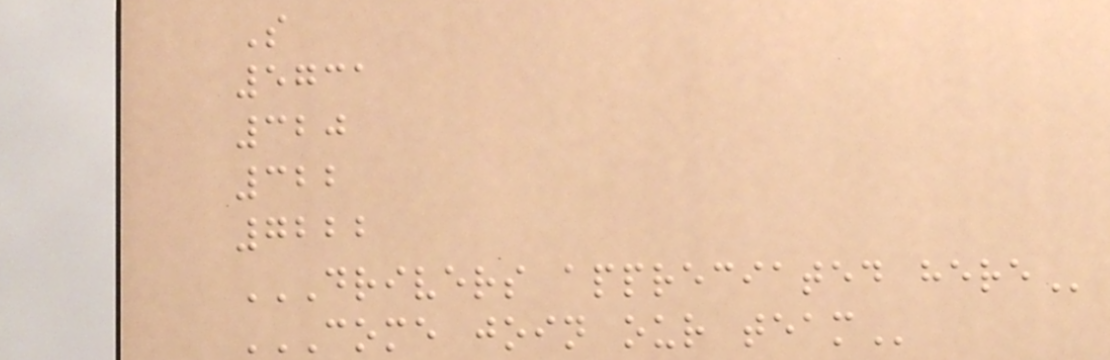S
5731
320
322
7222
DRIVERS APPRECIATED HERE
COME JOIN OUR TEAM
